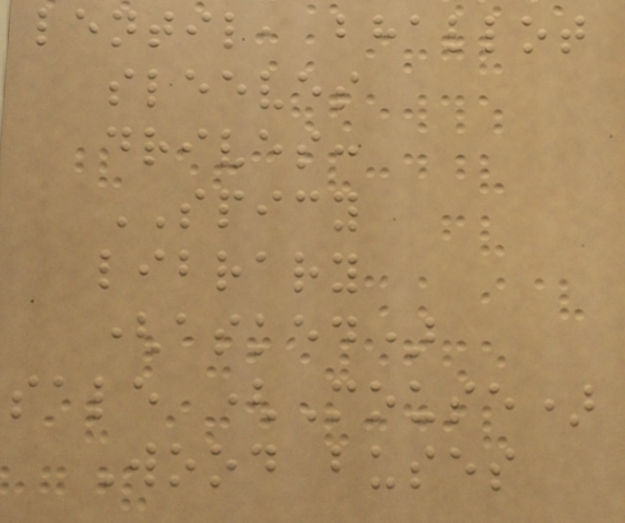lentil, bhallot
sleeves
drives:
SPICY
library
(asked)
sale (Mouse)
Wood buses
